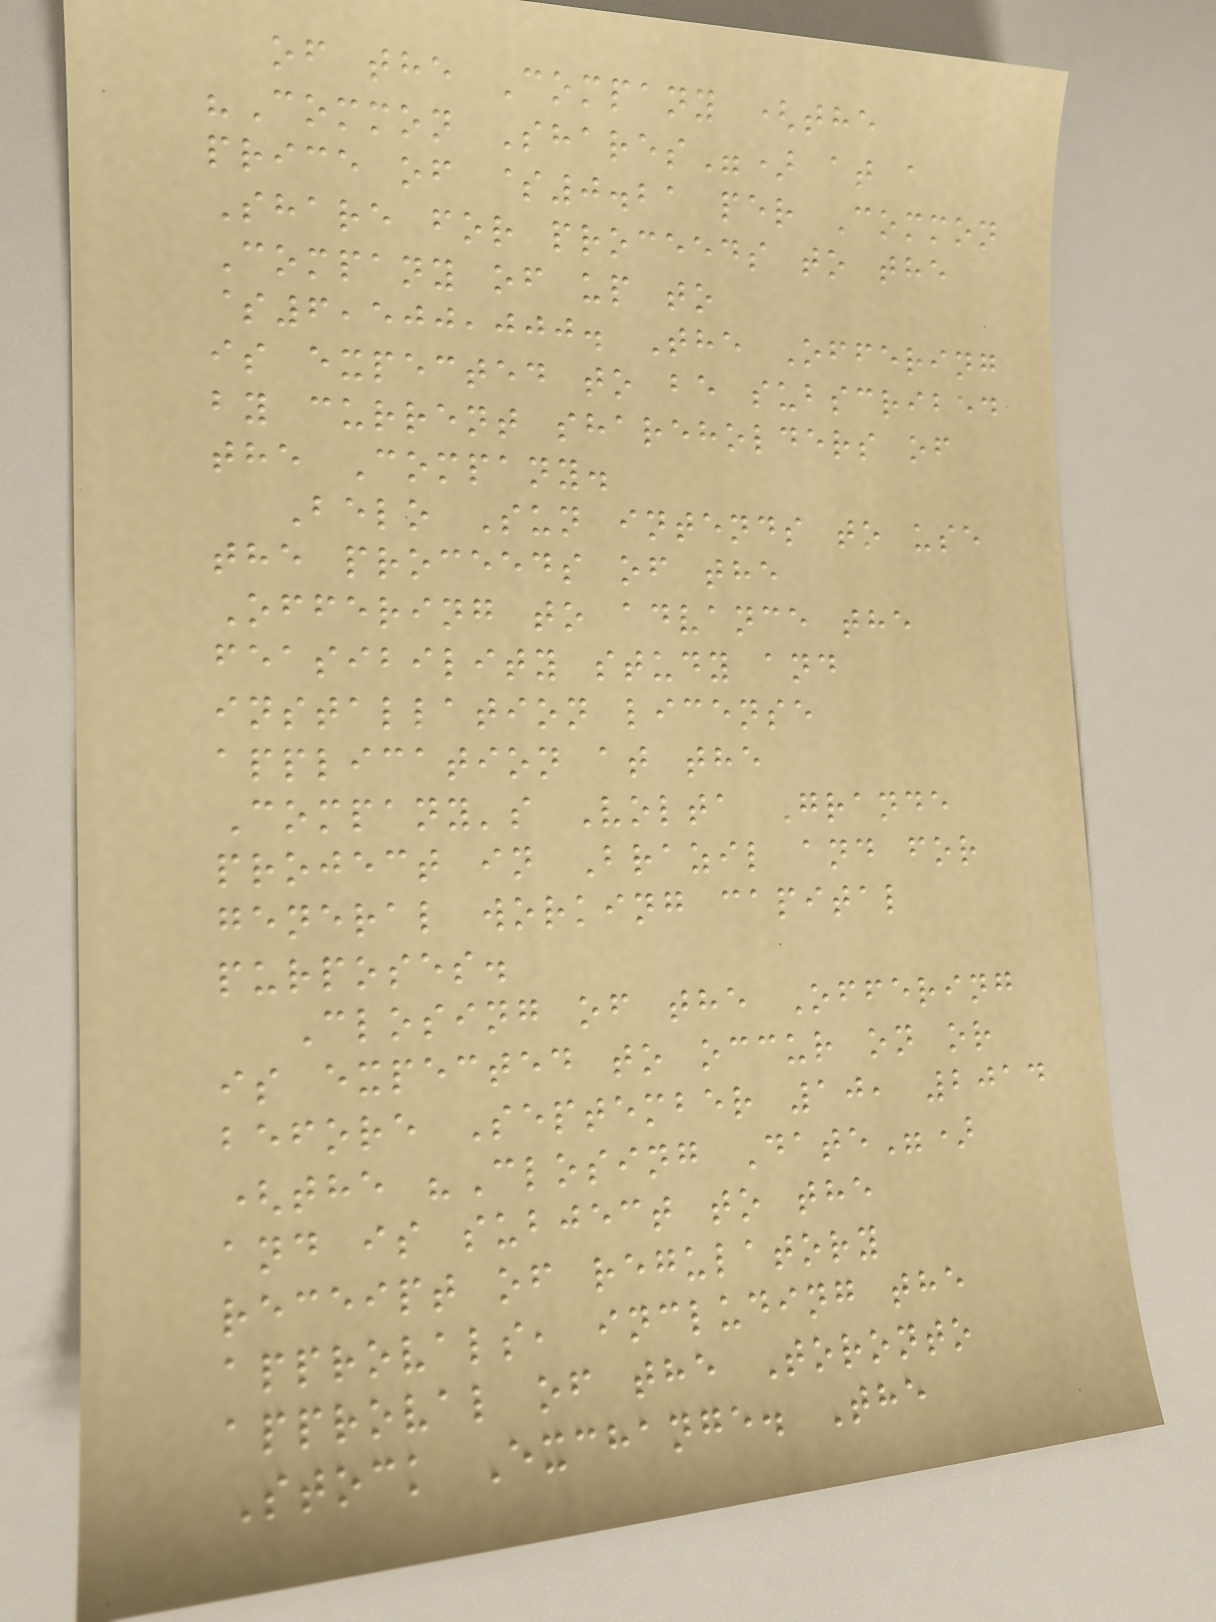of the Company (the
"Common Shares") at a
price of $0.21 per Common
Share for proceeds to the
Company of up to
$6,500,000. The Offering
is expected to be subscribed
by current shareholders of
the Company.
Belo Sun intends to use
the proceeds of the
Offering to advance the
feasibility study and
installation license
application at the
Company's Volta Grande
project in Brazil and for
general working capital
purposes.
Closing of the Offering
is expected to occur on or
before September 10, 2014
(the "Closing Date")
and is subject to the
receipt of regulatory
approvals, including the
approval of the Toronto
Stock Exchange. The
